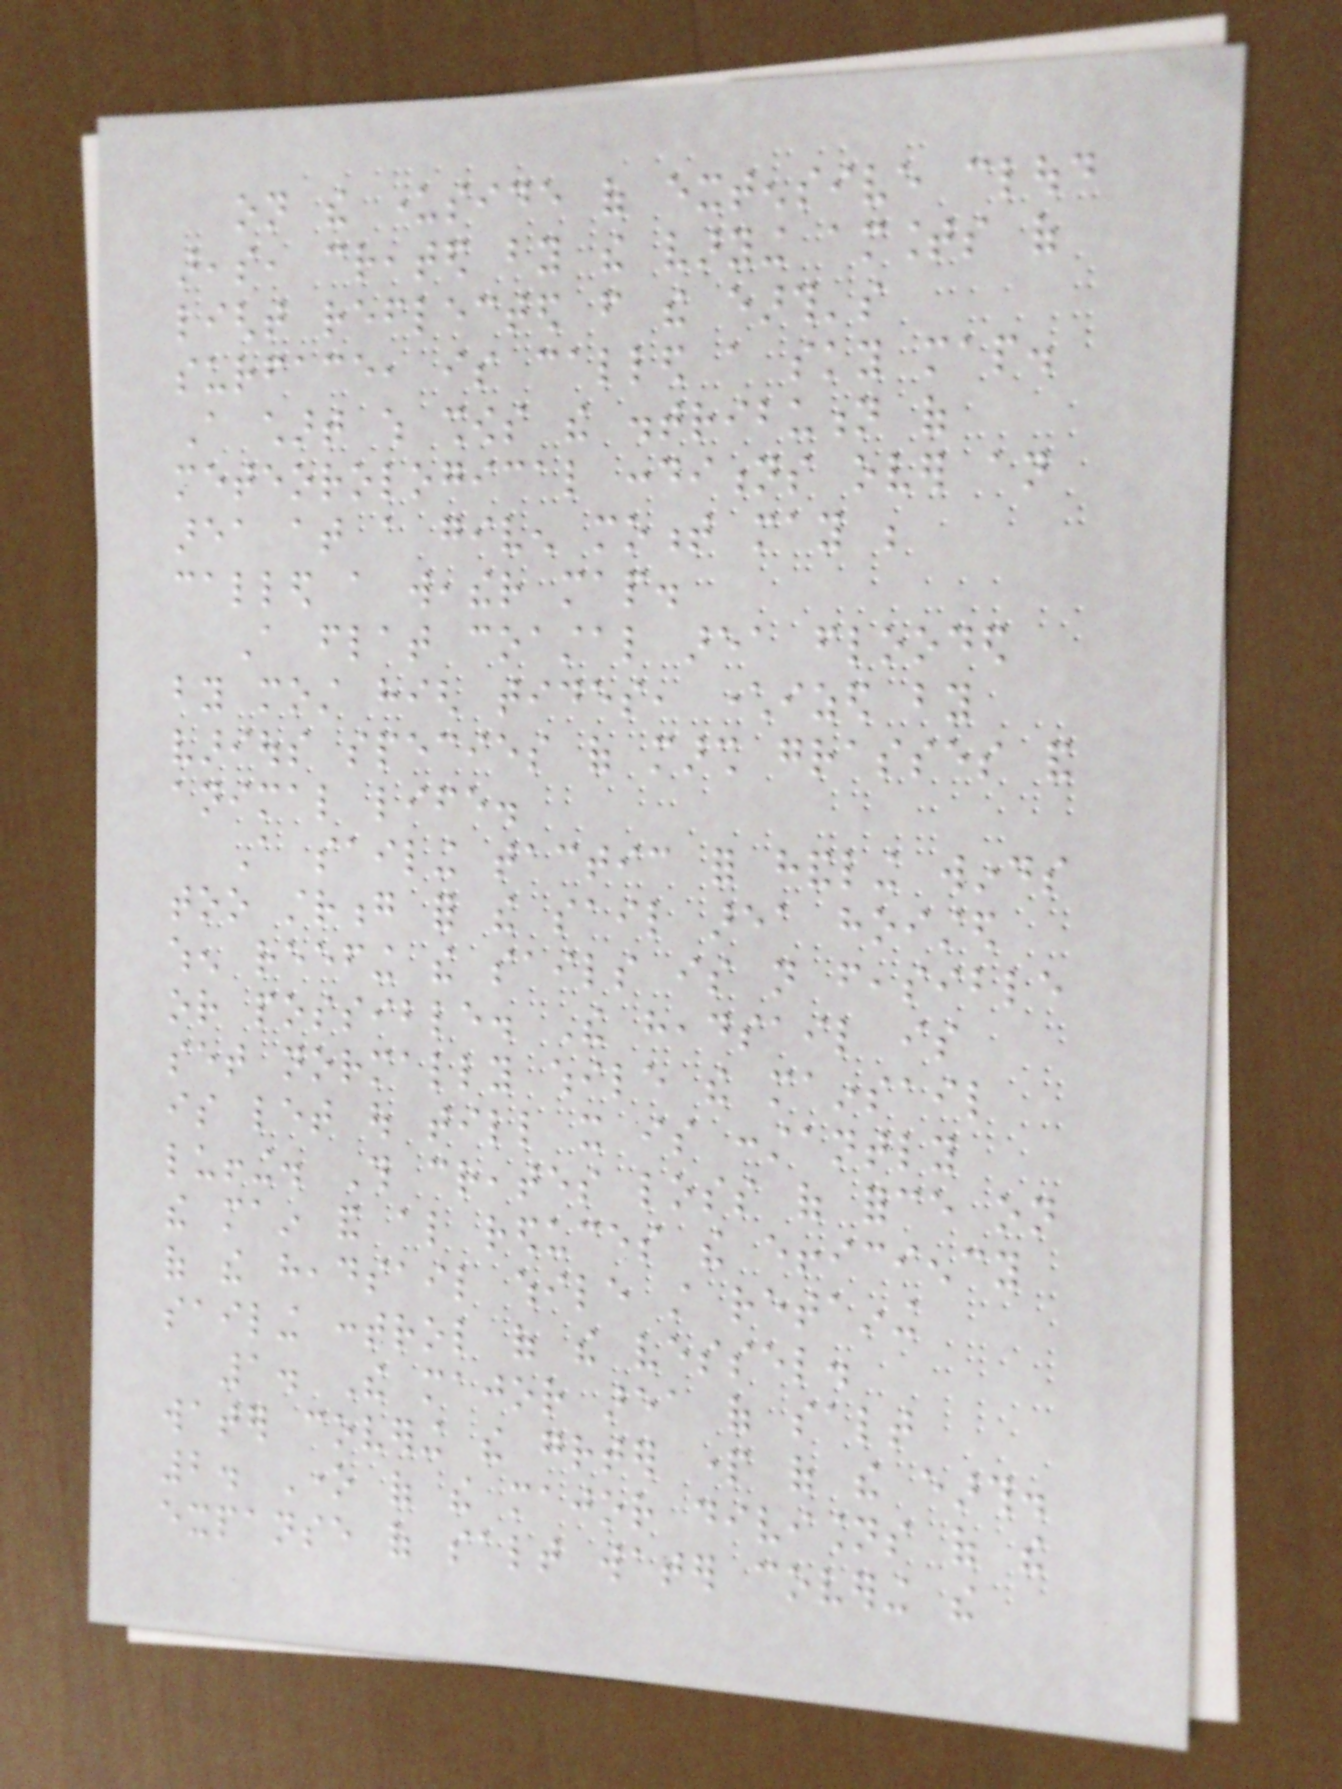on the underside of extensive cloud
areas, created by the varying amounts of
light reflected from the earth's
surface, is called a sky map.
A chart which shows the distribution of
meteorological conditions over an
area at a given moment may be
called a weather map.
A flat coastal area flooded
by most high tides, characterized by
various species of marsh grasses and
animal life.
A sailing tactic for handling winds
too strong for the sail area hoisted
when reefing the sails is not feasible
or possible. The headsail is
set normally while the mainsail
is let out till it is constantly
luffing. This creates loss of force on
the main and also reduces the efficiency
of the headsail while still retaining
sailing control of the vessel.
1. The major area of salt
water covering the greater part of the earth.
2. One of the major divisions of the
expanse of salt water covering the
